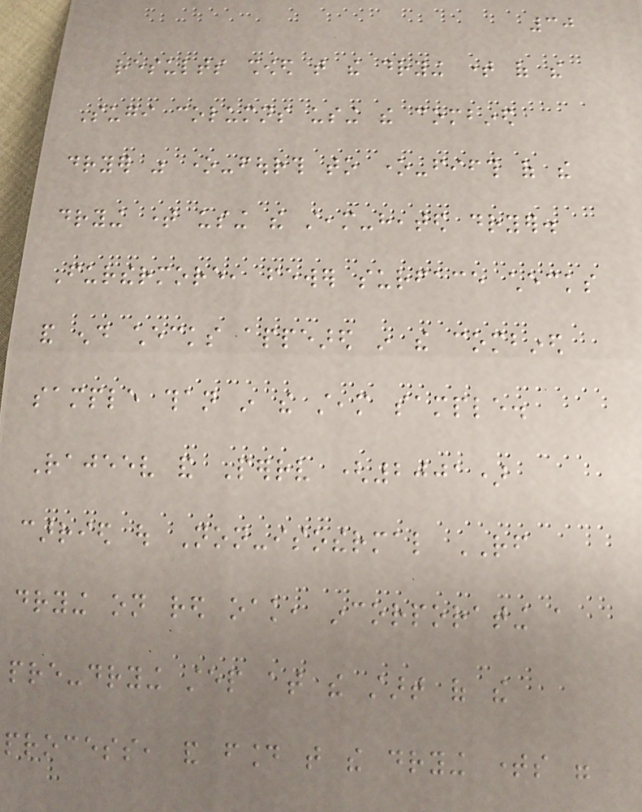30
results showed that the drying time of the
Sugi columns using the combined
dryer was one-fourth to one-fifth of the
drying time using the steam-heated dryer.
Furthermore, fewer surface checks
and end checks appeared in the combined
sample than in the steam sample.
Rajeev and Perrv (2001)
carried out Non-isothermal RF
drying on red oak, incorporating a
pre-drying step at the start of the
process, and found that the drying times were
